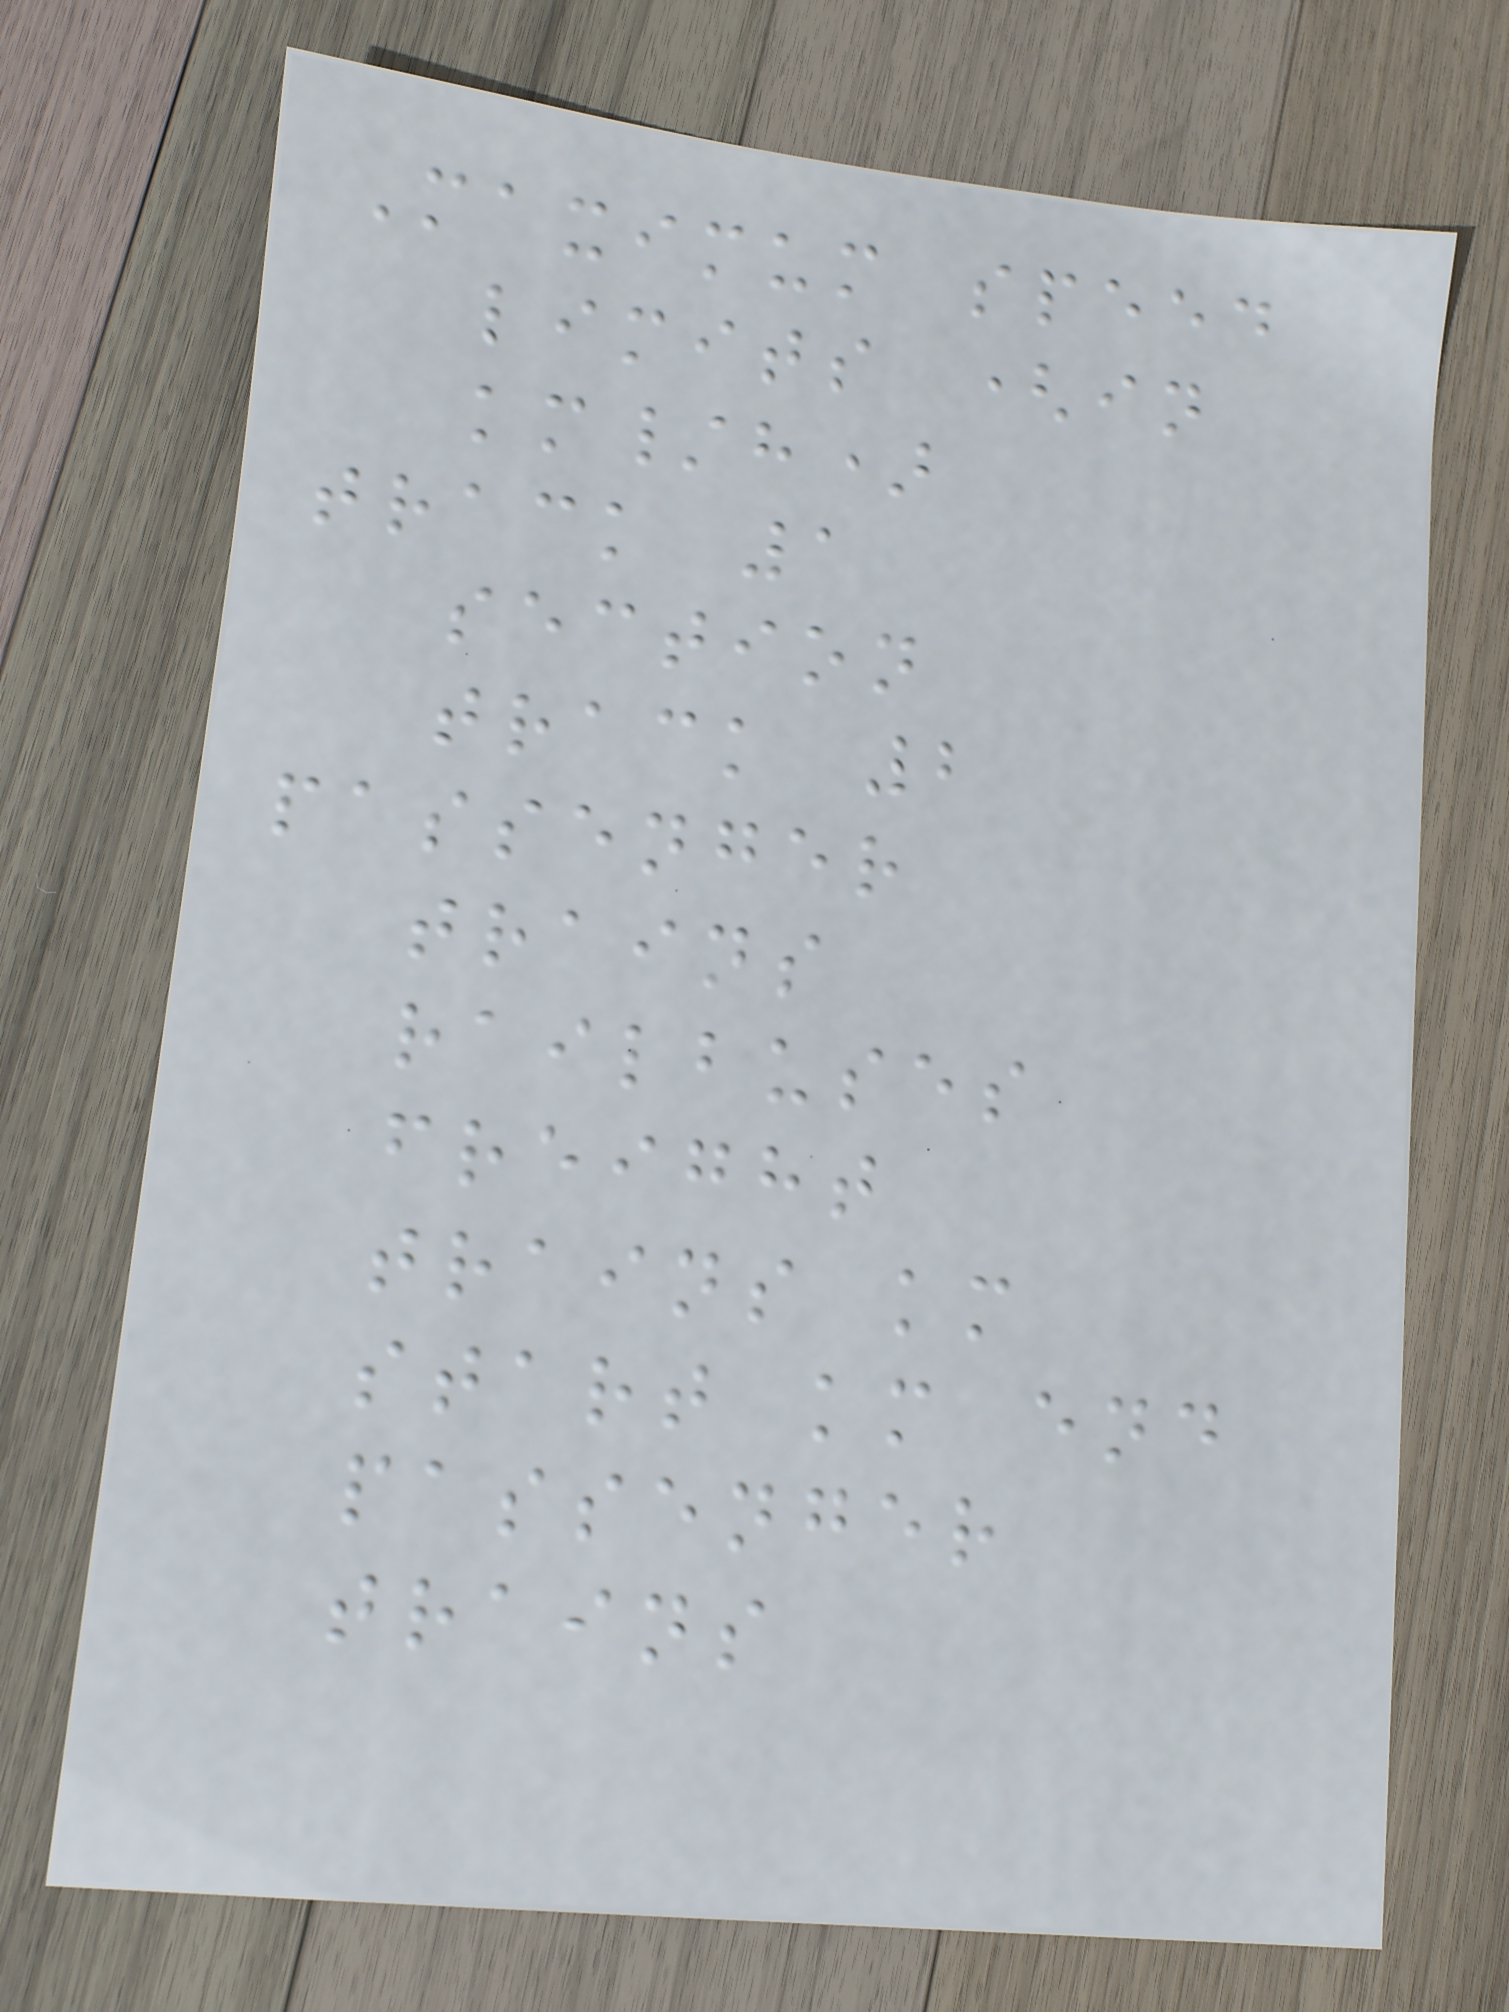Maximum speed
limits (in
km/h)
track 1
section
track 2
passenger
trains
railbuses
freight
trains km
start km end
passenger
trains
